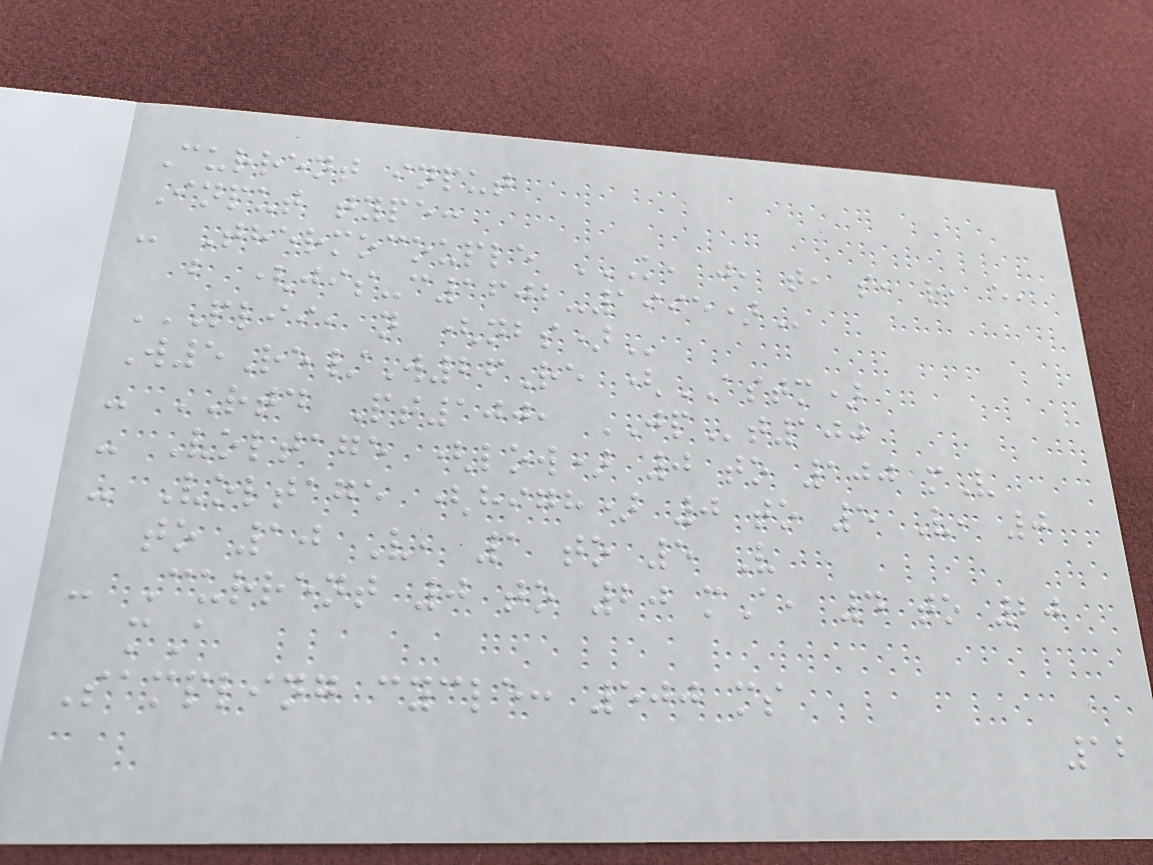Current input
Input type:
- Thermocouple K, J, T, S, R, E,
B (JIS-C1602-1995)
PLII, N (NBS)
W5Re/W26Re (ASTM)
- RTD Pt100, JPt100
- Voltage (low) 0 to 100 mV
- Voltage (high) 0 to 5 V, 0
to 10 V, 1 to 5 V
- Current 0 to 20 mA, 4 to 20
mA
Sampling cycle: 500 ms
12
